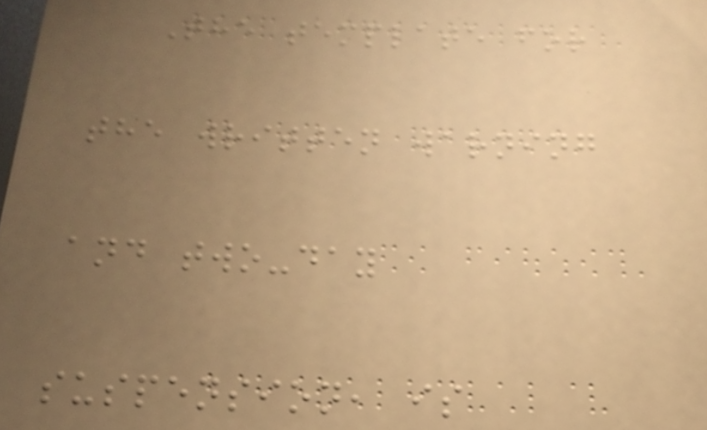The template for
the written warning
and two-day
suspension, is
